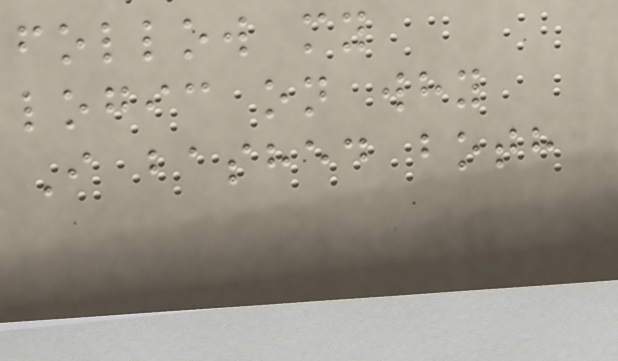follow my
logic on why
I bashed both
